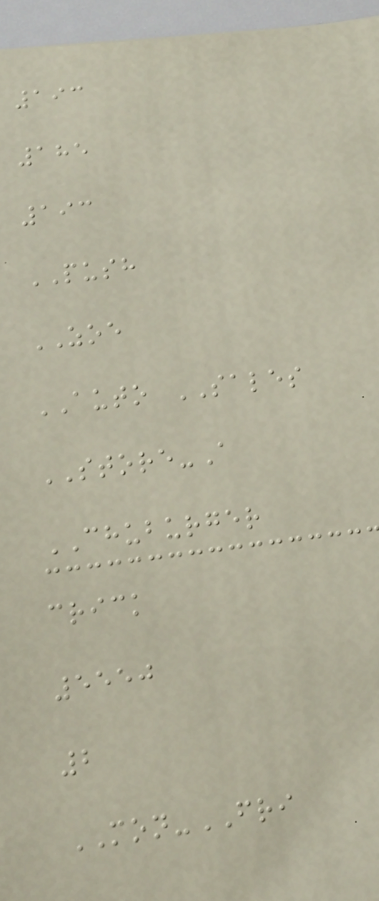193
185
193
PUSH
ZOE
AUTO SALES
STORE-A
CHUBURGER
crick
5550
2
MON-FRI
